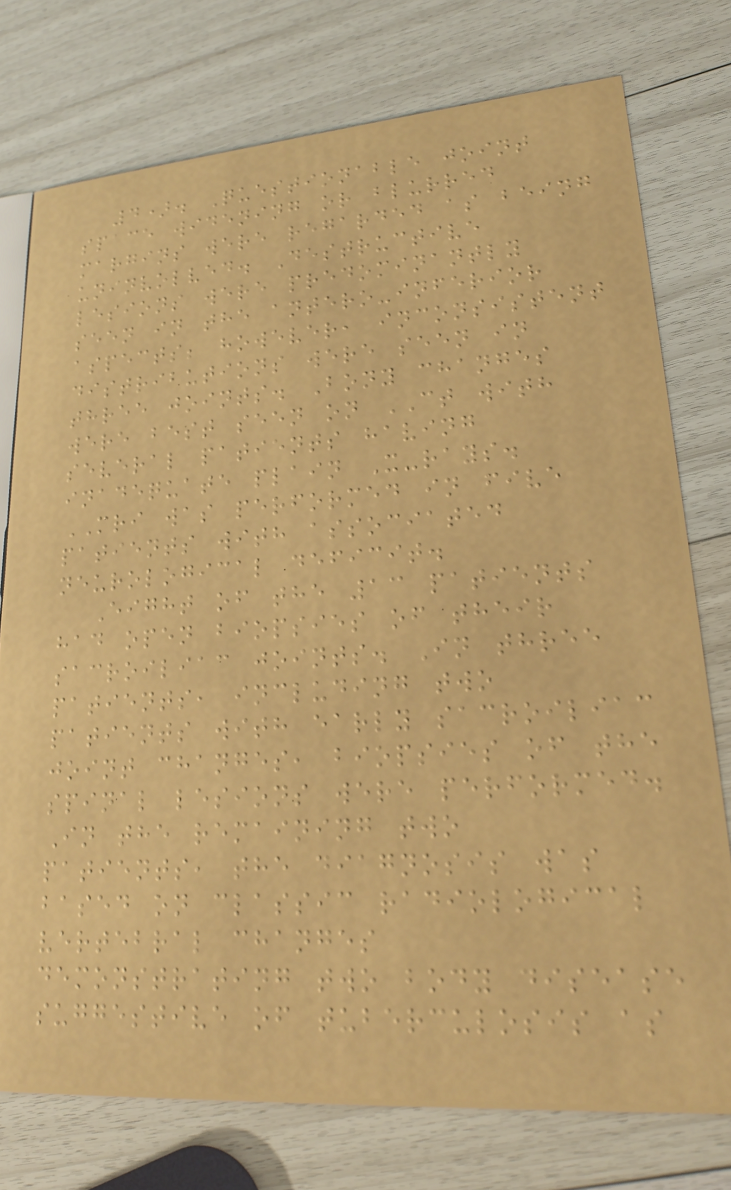4). Questionable joint
space widening or blurred
margins were regarded as being
uninvolved. Destructive
lesions were predominantly
seen in the antero-inferior
aspects; however, inconsistent
distributions were seen in
three joints. Bony changes
were best seen on CT with
several patients having
inadequate plain X-rays.
MRI was performed in five
patients with associated
neurological deficit.
Eight of the 13 patients
had open biopsies of their
sacroiliac joints. In three
patients, including two
patients with early sacroiliac
joint changes, biopsies of the
spinal lesions were performed.
In the remaining two
patients, the diagnosis was
based on classic radiological
vertebral changes
demonstrating two body disease
suggestive of tuberculosis as
